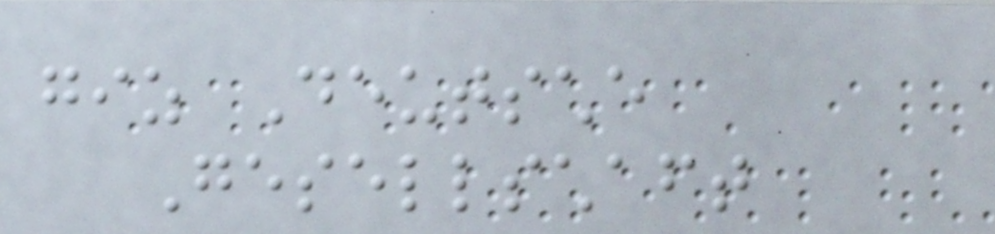giz Deutsche
Gesellschaft
